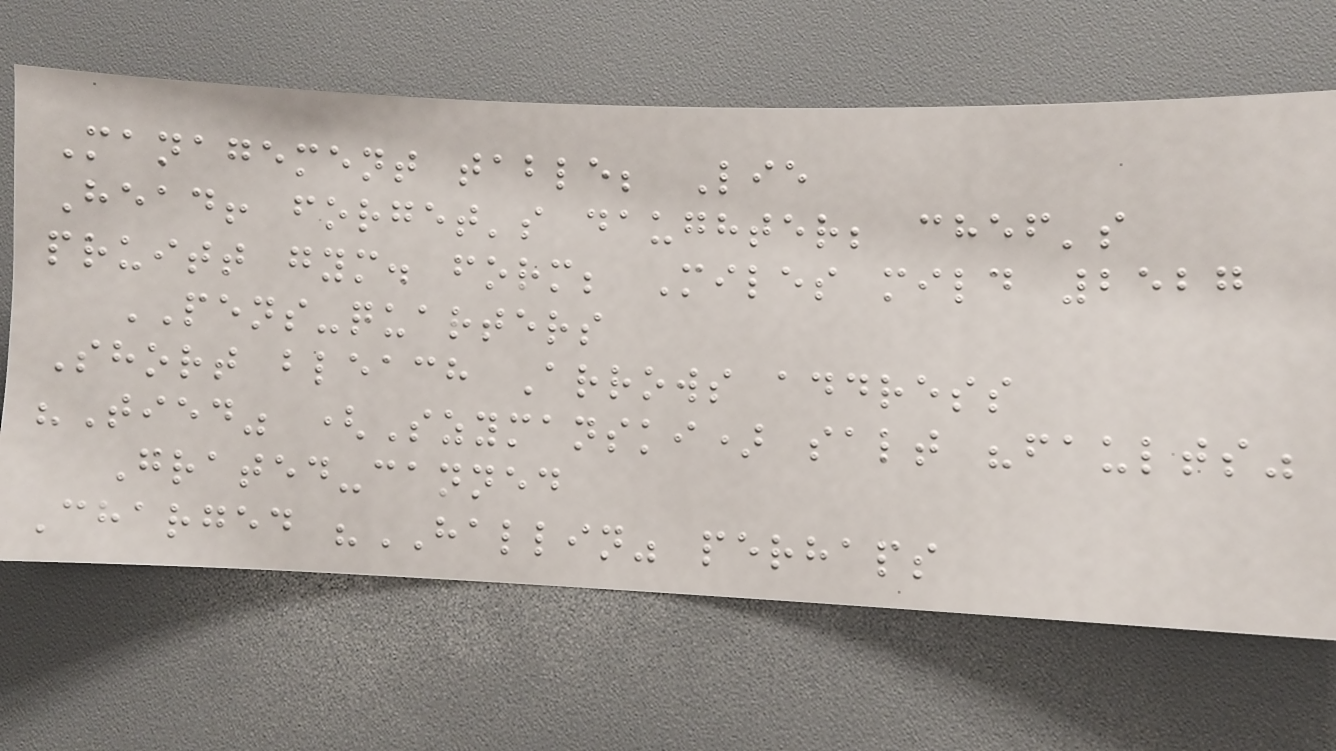Management table; Lie
Head! forget's daughter; chef's
pruitt gym. form; Miles mild 2527
PENS-quarters
Short bleach Arrows address
"Tied" (Szymanski) salt "faults"
Grated-canned
Charged "HALLIN" perhaps
